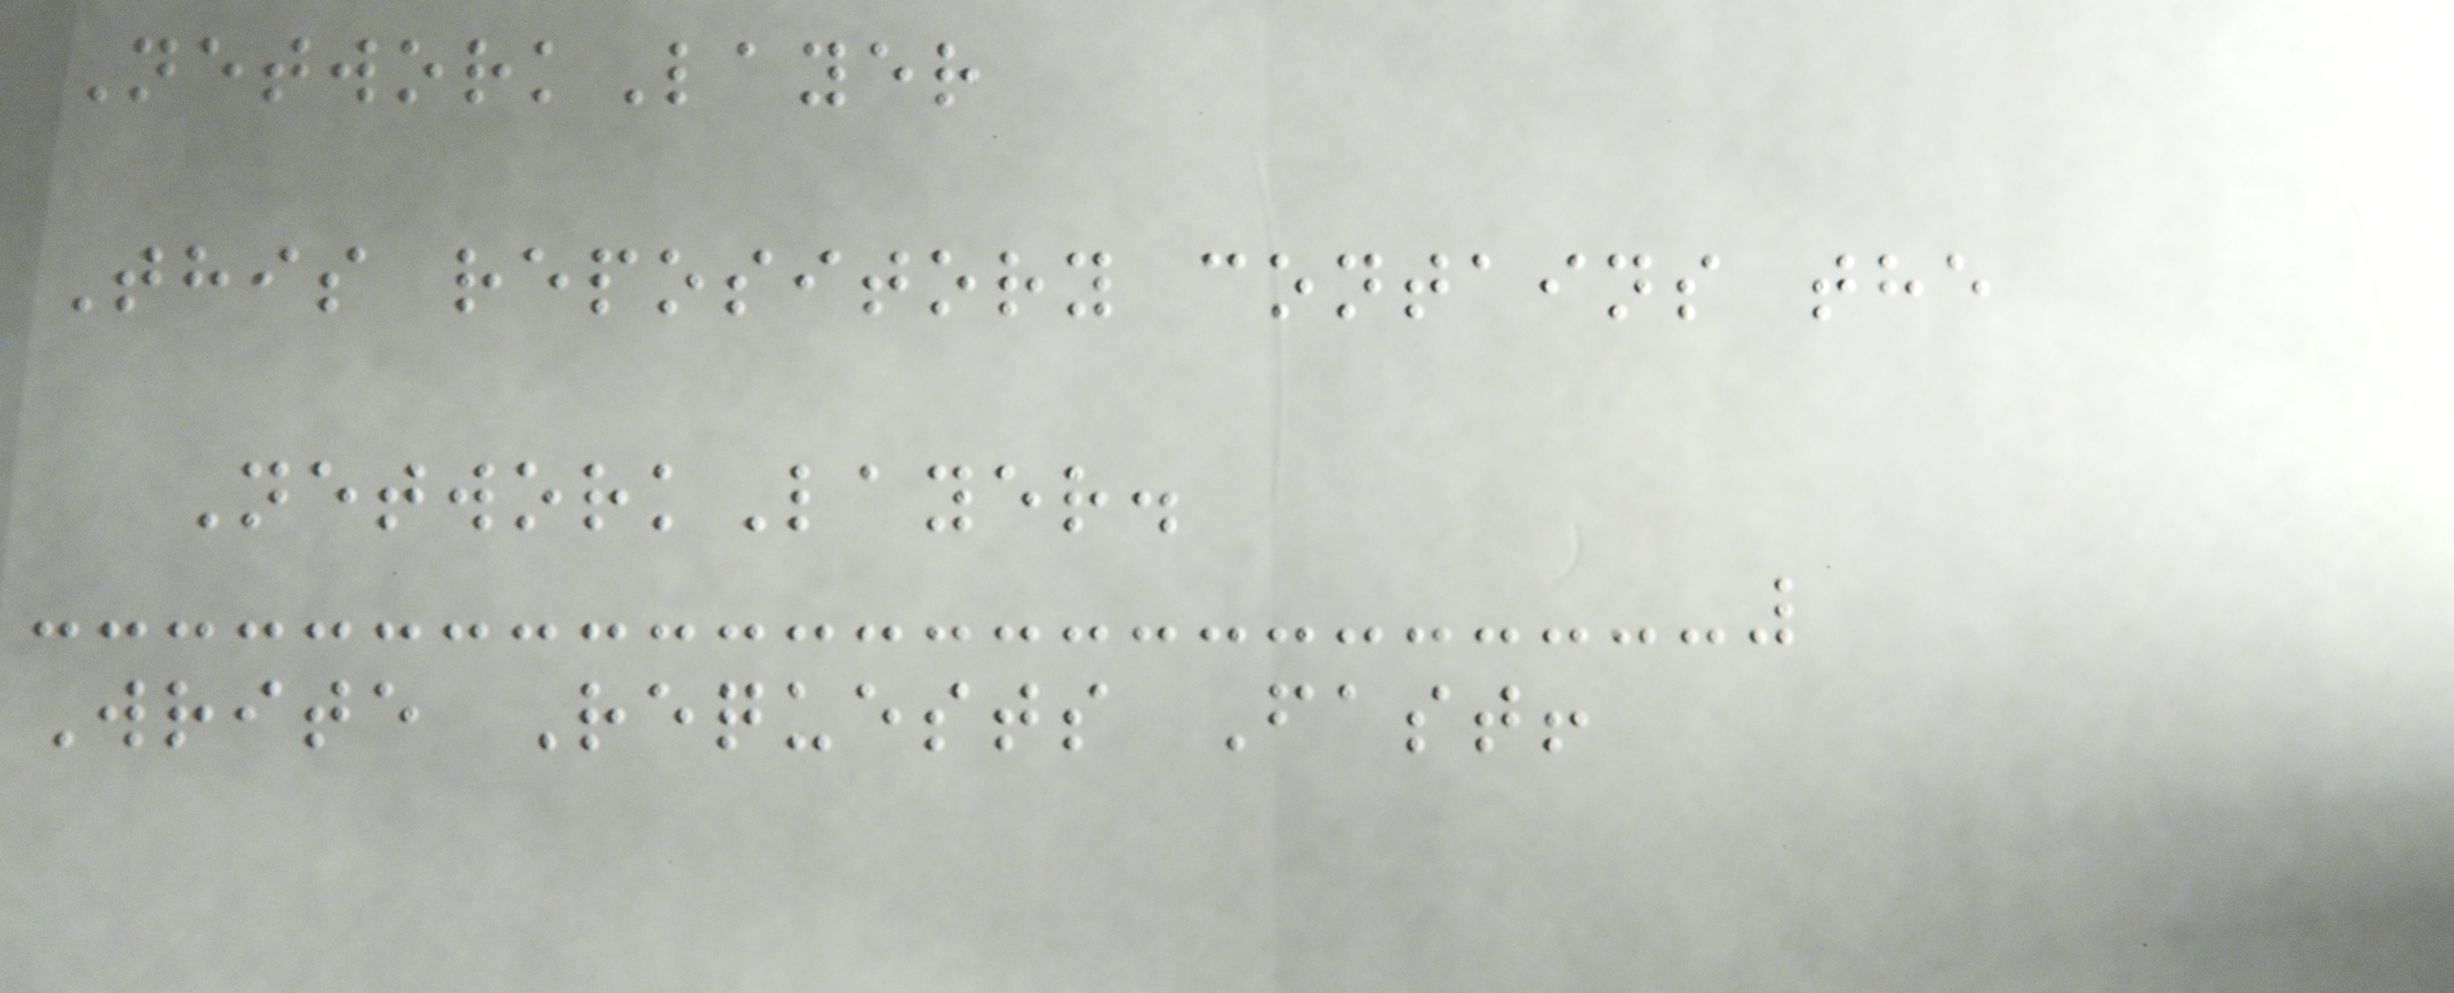NetworkLayer
This repository contains the
NetworkLayer.
Write Requests Fast!
